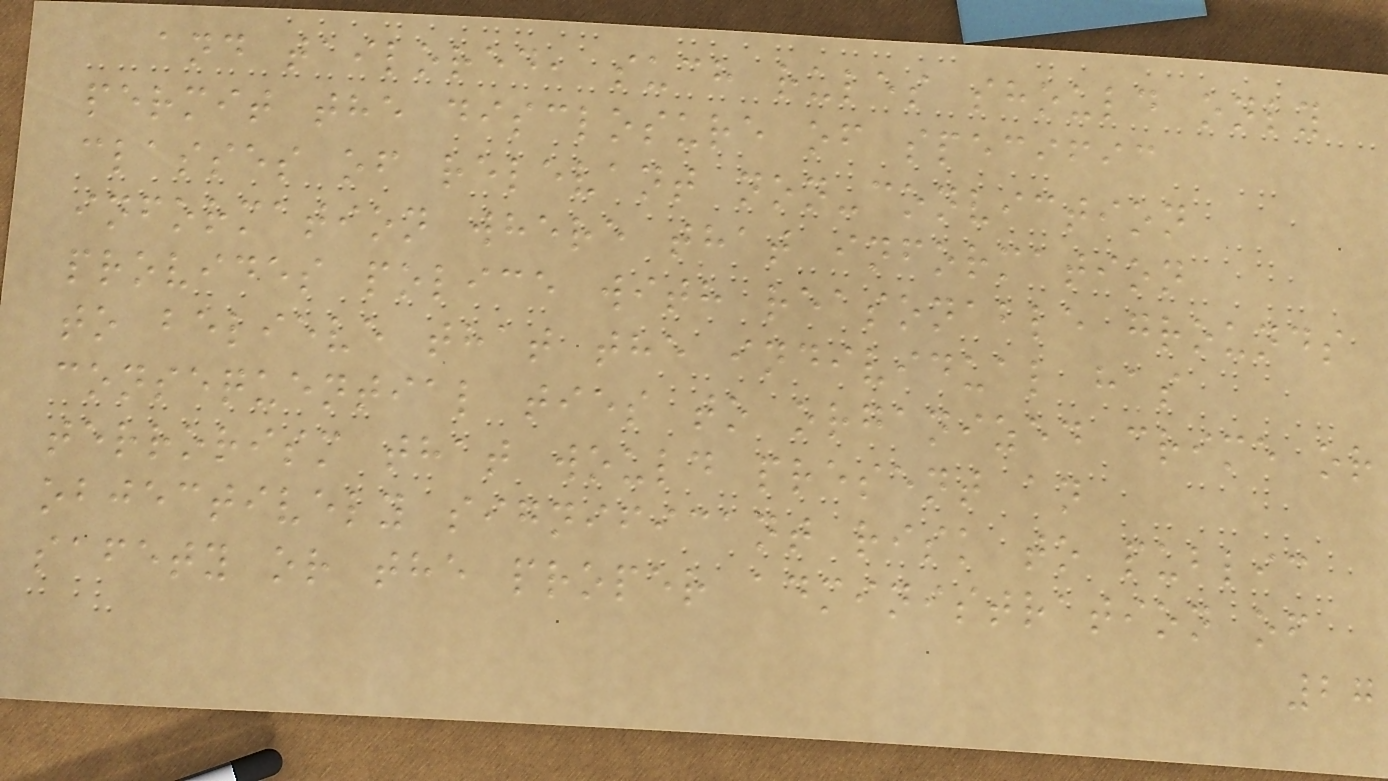and tailored, such rules should only
permit the disclosure of specific
classes of relevant non-conviction
information where that information
provides police with reasonable grounds
to believe that the individual has
consequential ties to organized crime or
terrorism that would present an
objectively significant risk to public
safety or the proper administration of
27
